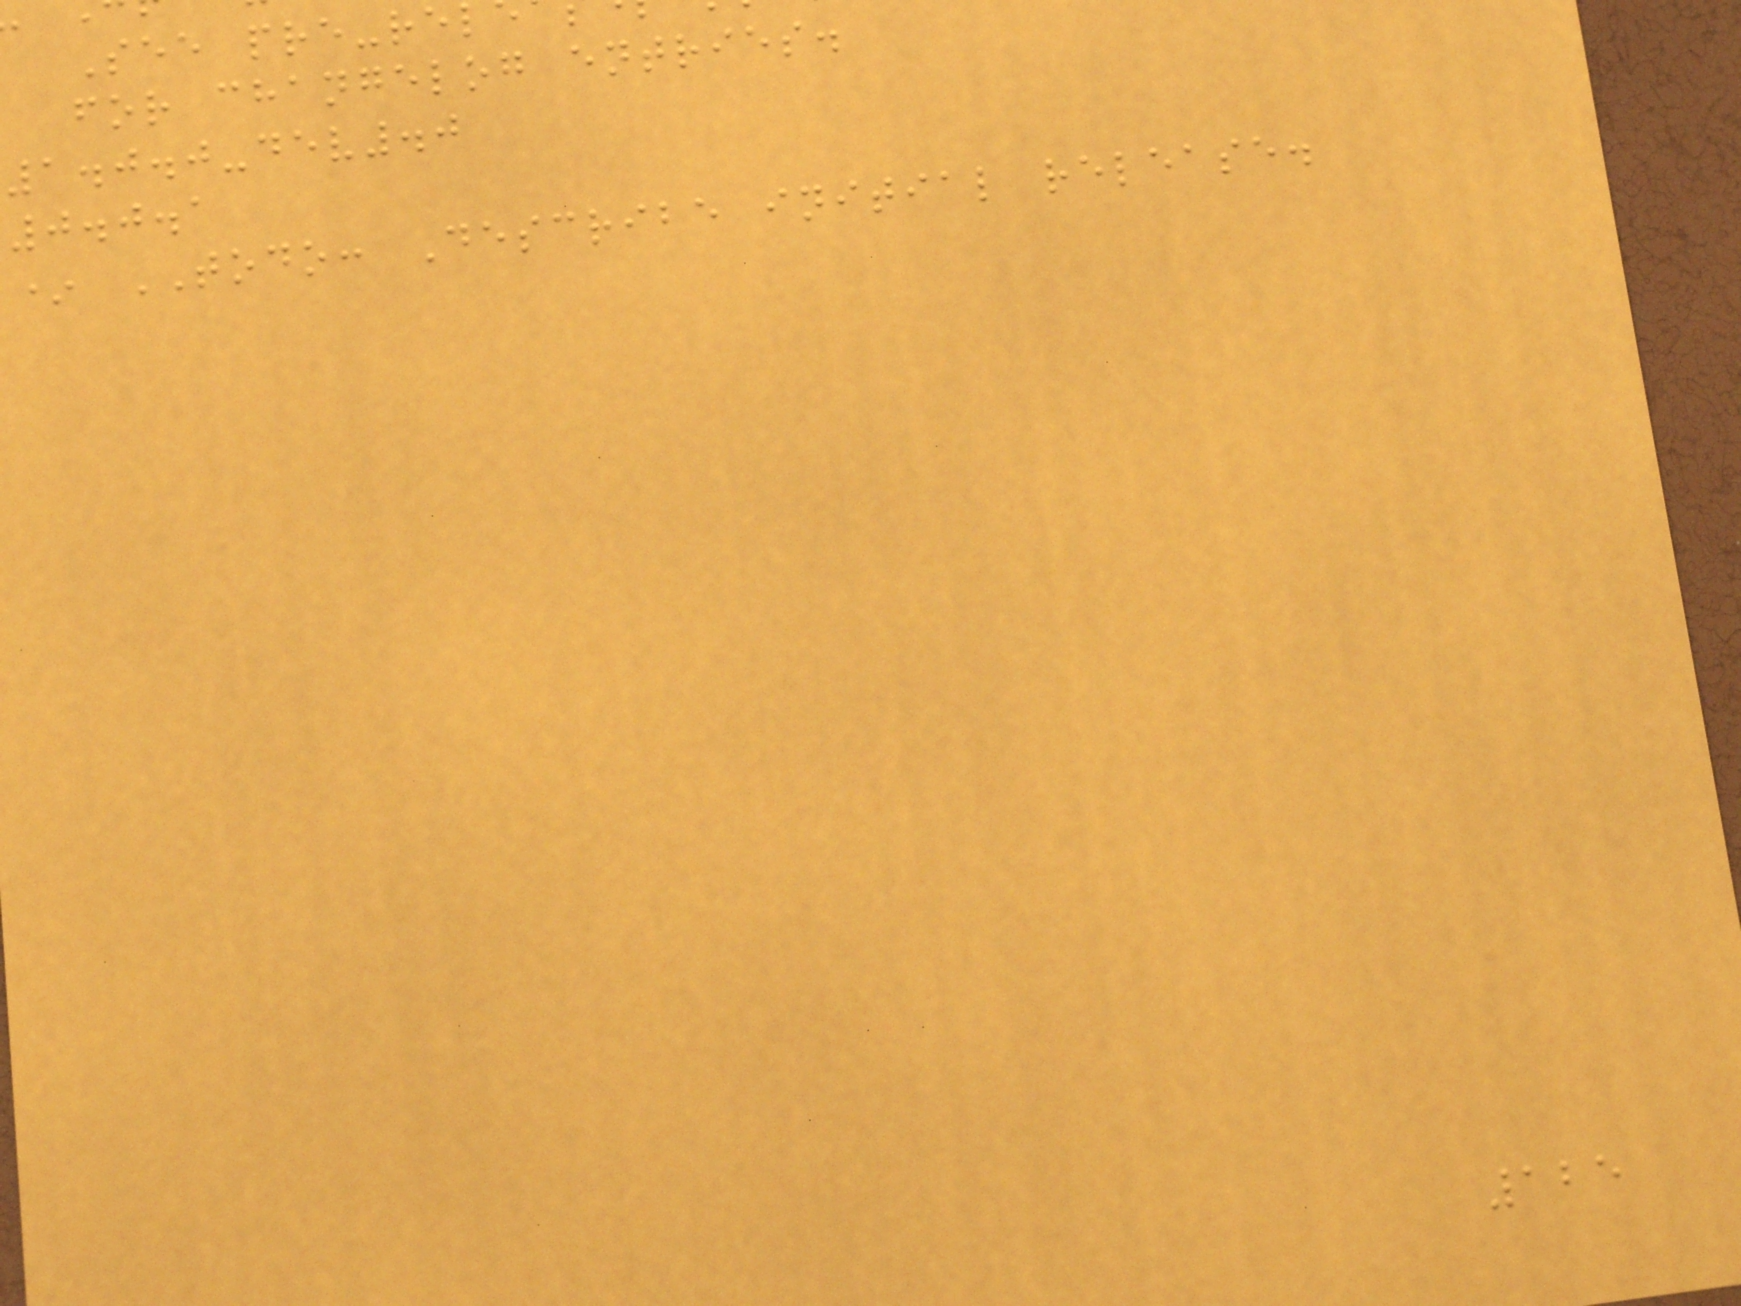See pre-rel
for changelog entries.
1.0.0-dev.0
0.0.1
* TODO: Describe initial release.
125
